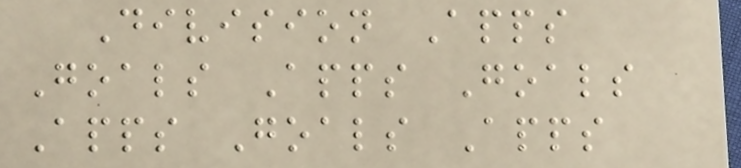Division Apps
Goals Apps Goals
Apps Goals Apps
